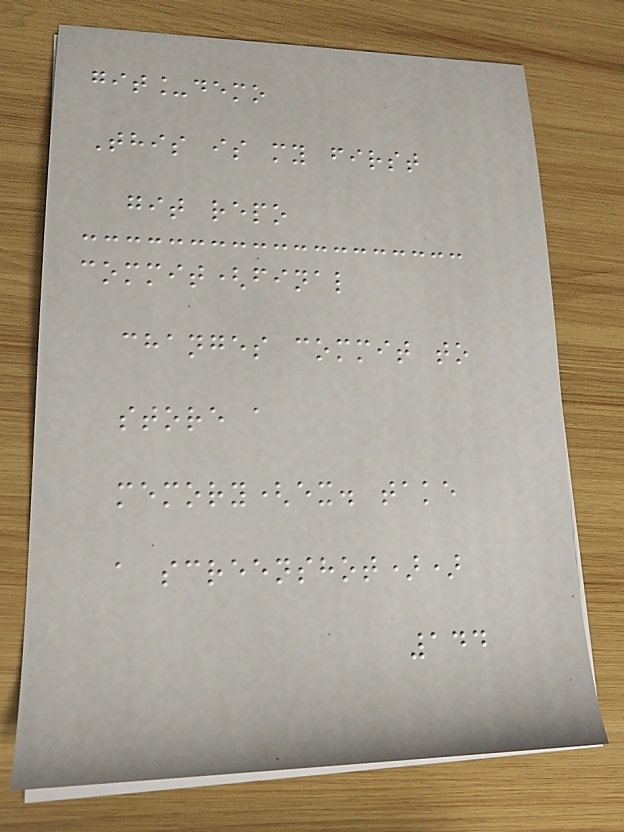git_demo
This is my first
git repo
commit(final
changes commit to
store a
memory(ex. take
a screenshot))
144
